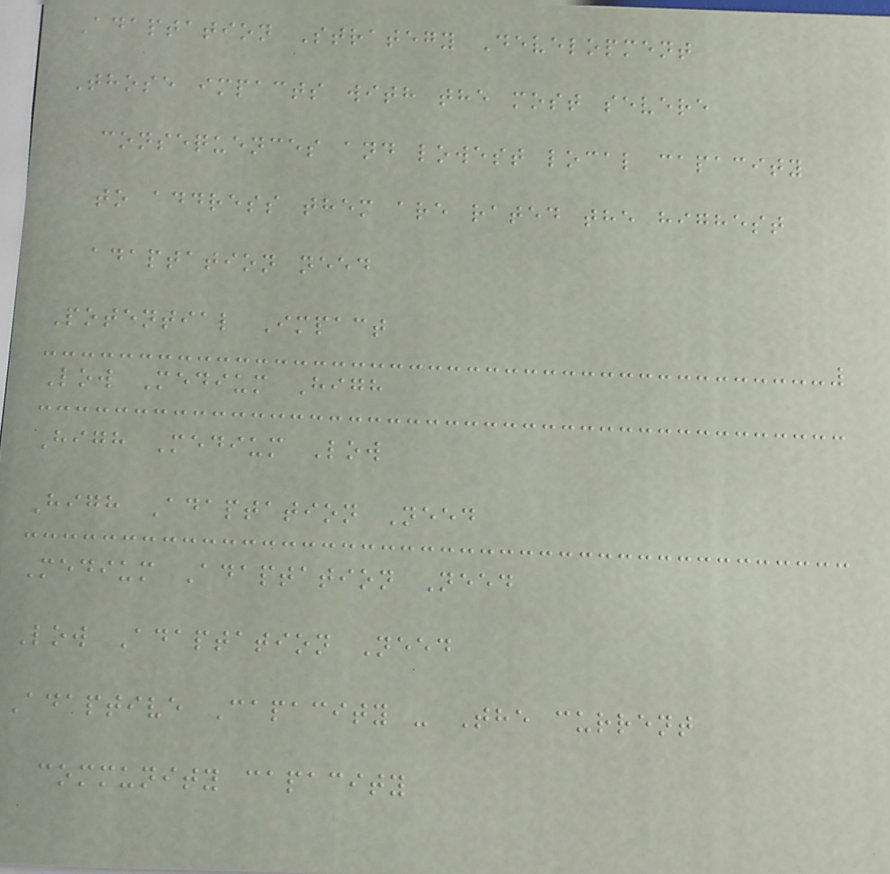Adaptation Strategy Development
Those impacts with the most severe
consequences and lowest local capacity
to address them are rated the highest
adaptation need
Potential Impact
Low Medium High
High Medium Low
High Adaptation Need
Medium Adaptation Need
Low Adaptation Need
Adaptive Capacity - The current
community capacity
